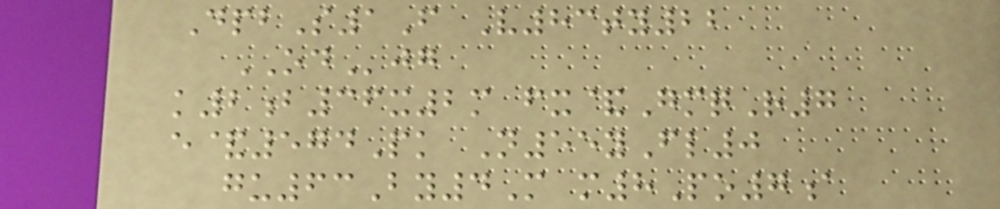DpbS1F V83ty22
ODjg
k2b36x2m fx&GmqR7
e&574Pk N55yFl0
gu63By4M m8Po7a
